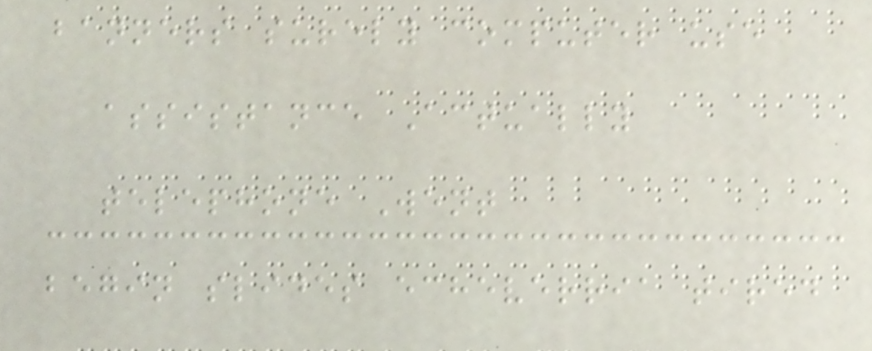banners surely computer use
assistance Actually
telephone Went
begin slides echeverria tired
